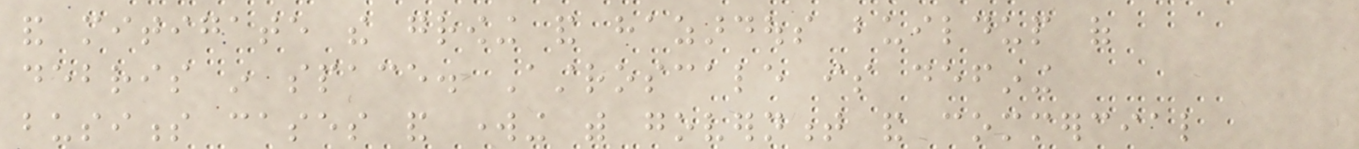and mitigate the growing and hazardous buildup of
debris in space. Astroscale is defining
business cases and working with government and commercial
